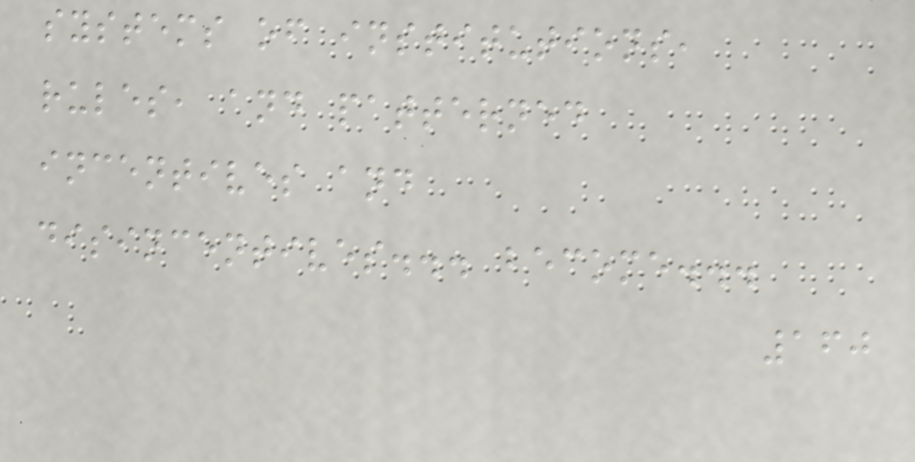systems of institutions,
rules, and patterned
incentives and
disincentives... become...
160
